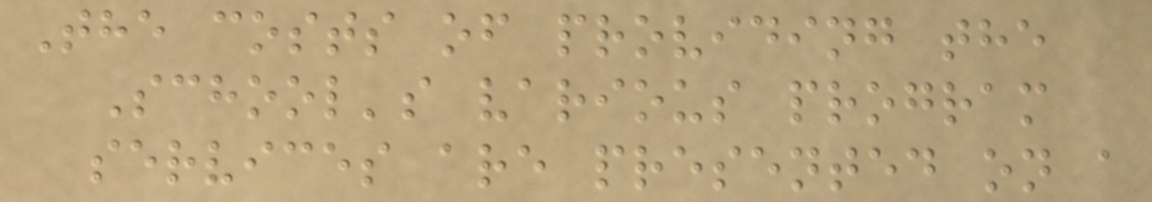The costs of providing the
School's various program
services are presented on a
